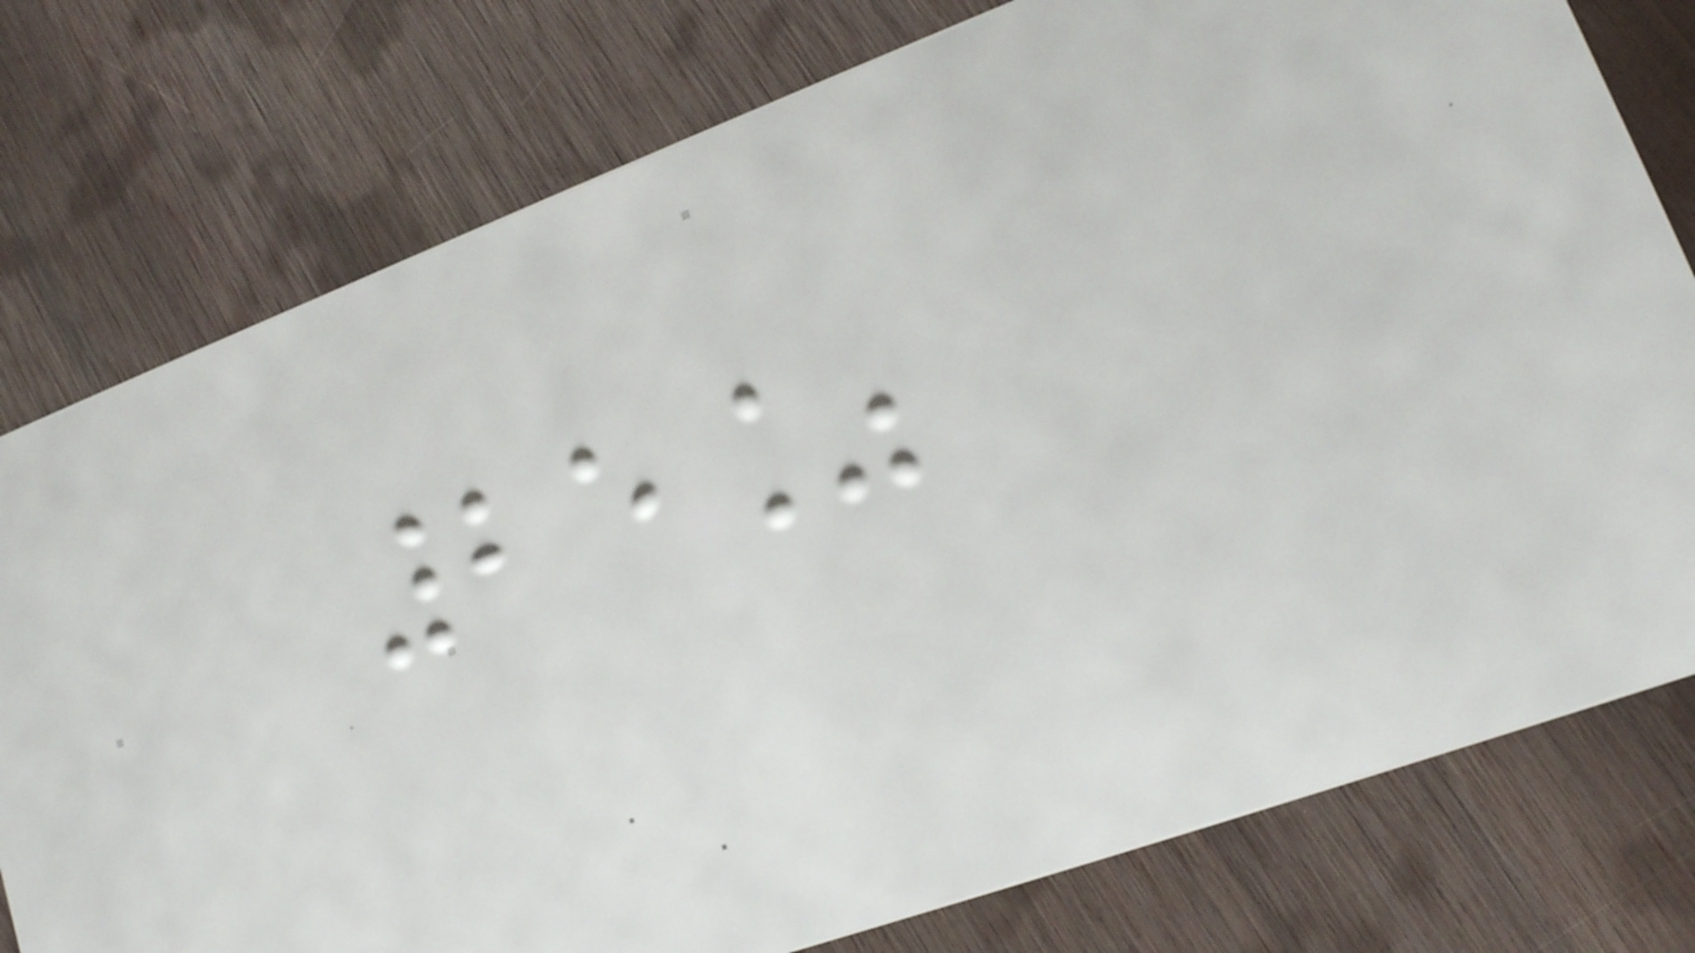25%
